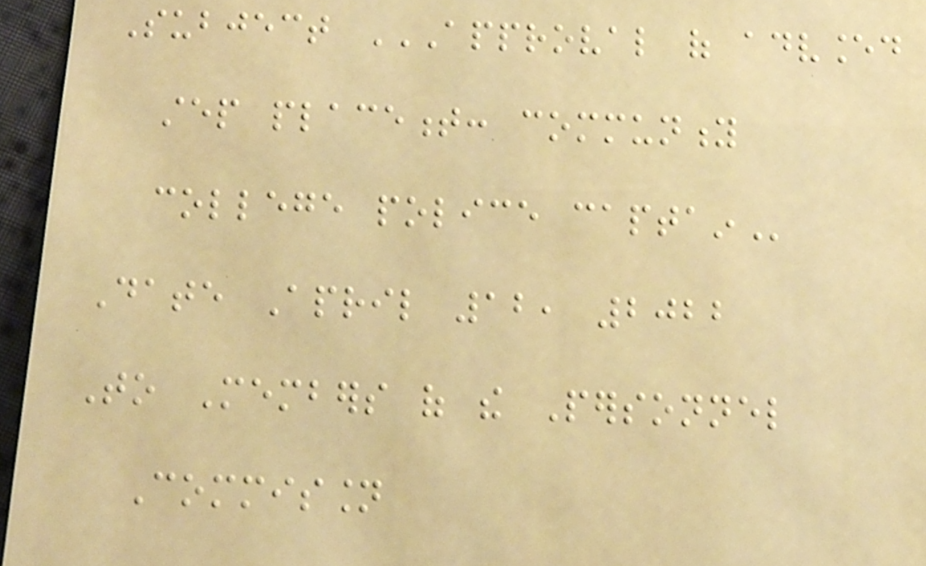Subject APPROVAL OF ADVANCED
STEP PLACEMENT: COMMUNITY
COLLEGE POLICE CAPTAIN
Date April 12, 2022
To Members of the Personnel
Commission
